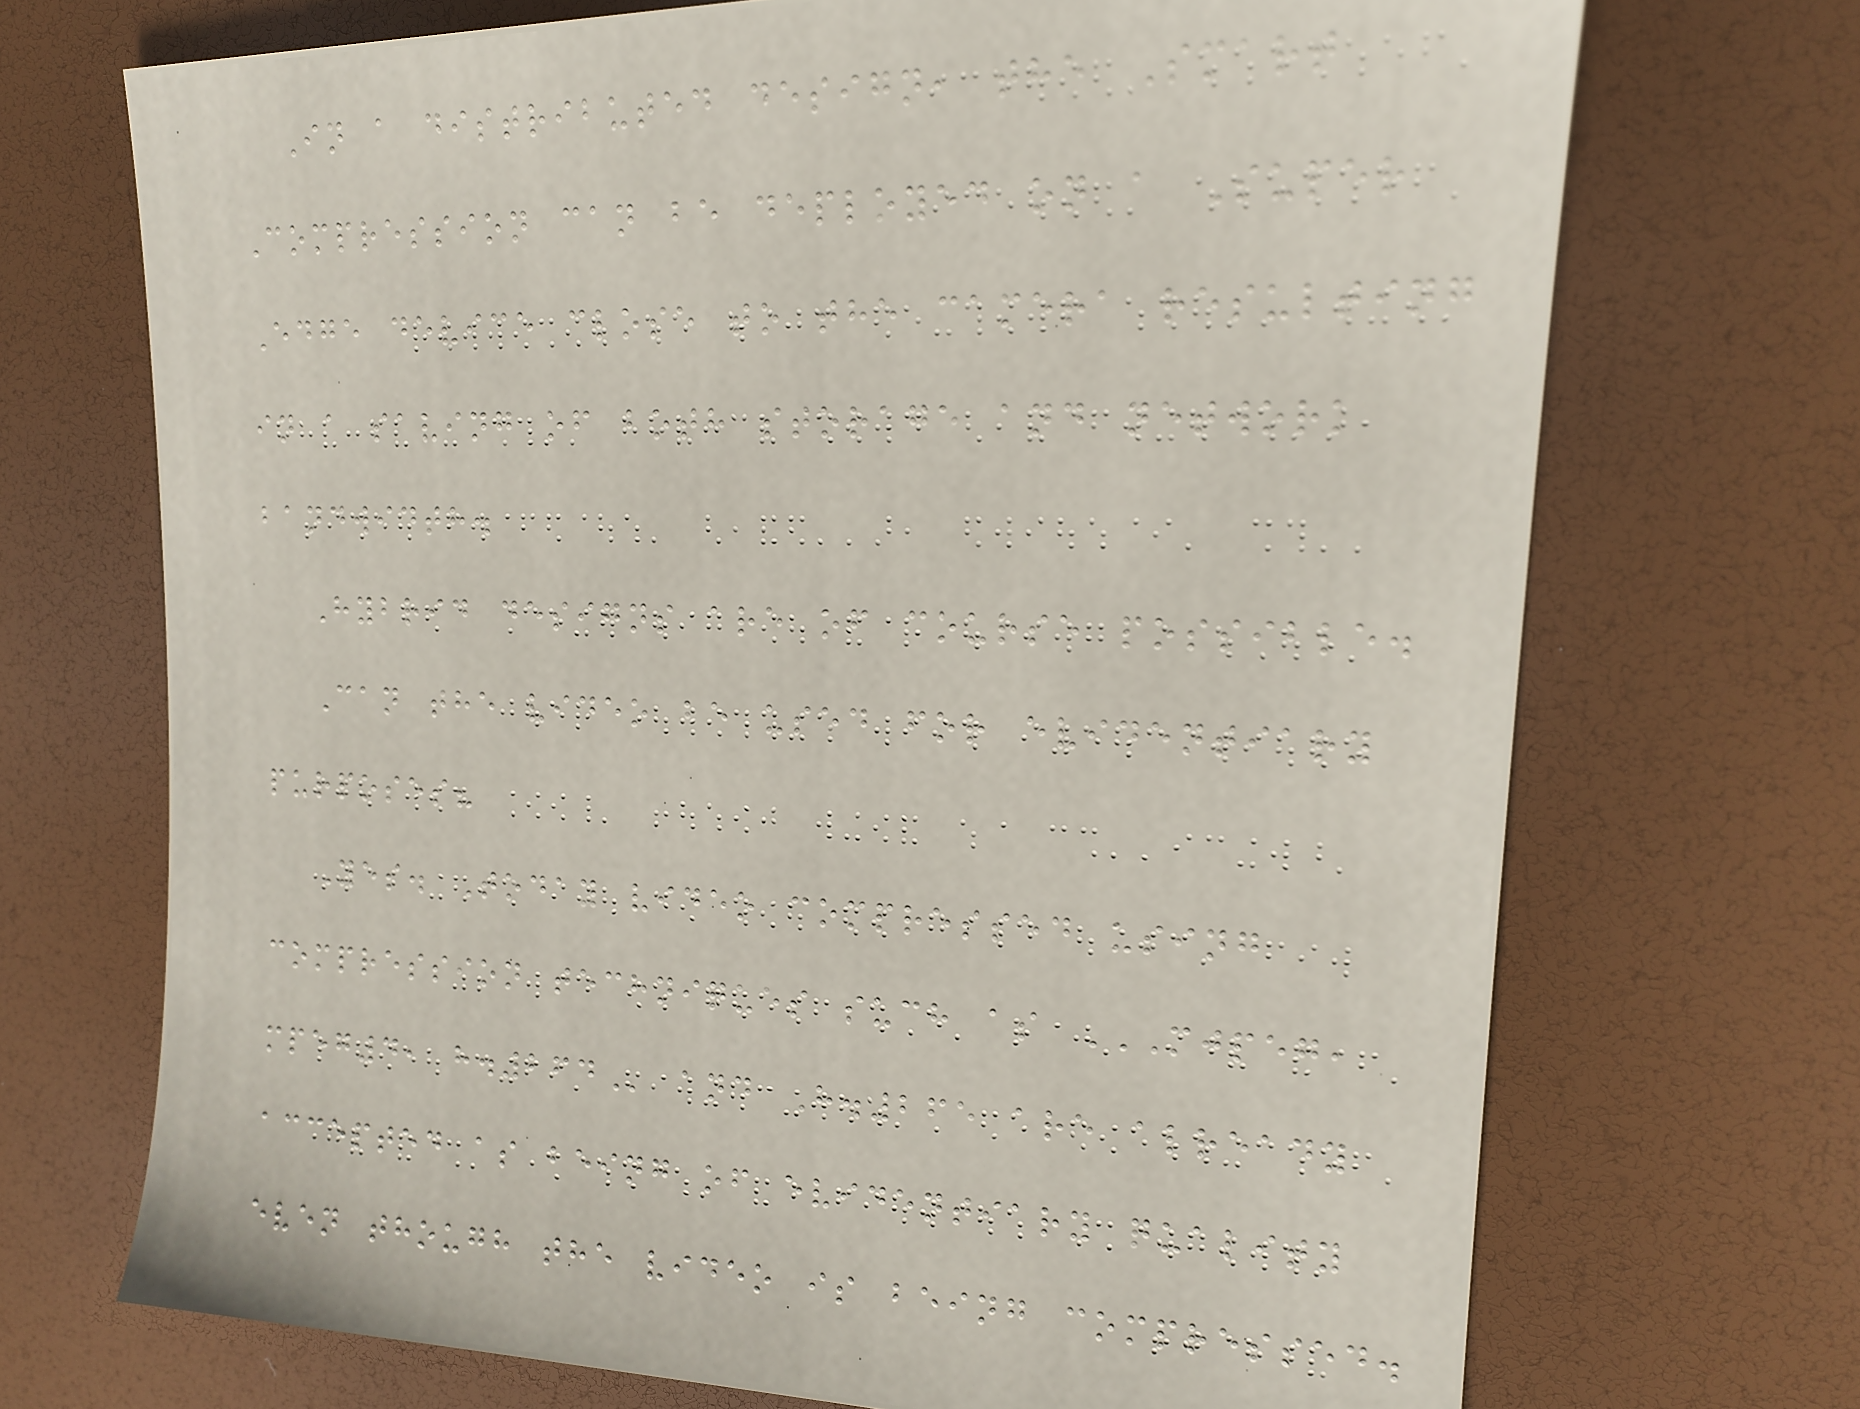In a distributed design, the Smart
Compression can be deployed on a Super
Edge device close to the camera resulting
in a saving of both storage and network
bandwidth.
Hybrid designs are of course possible.
Can the video be used for evidentiary
purposes?
Yes. Today video compressed using
compression techniques such as MJPEG,
MPEG4, H.264 and H.265 are already
accepted as being of evidentiary quality
even though the video is being compressed.
